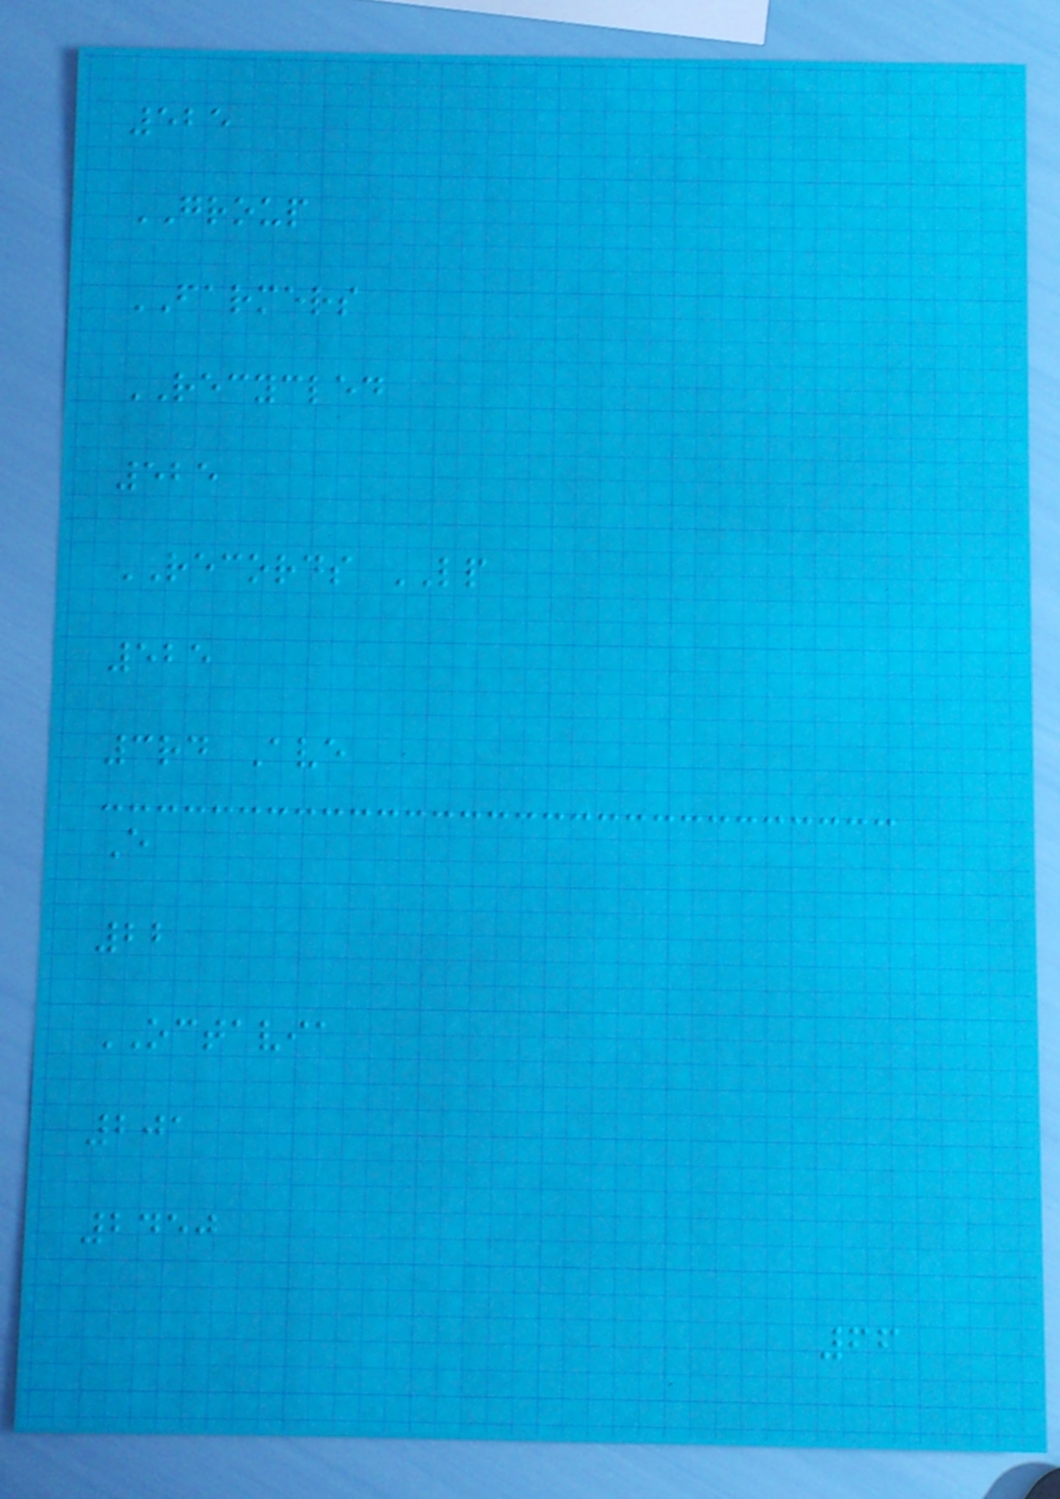525
GROUP
FARMERS
RECYCLED
525
RECORDS LP
525
3rd Ave
E
22
OCTAVIA
201
2450
66
